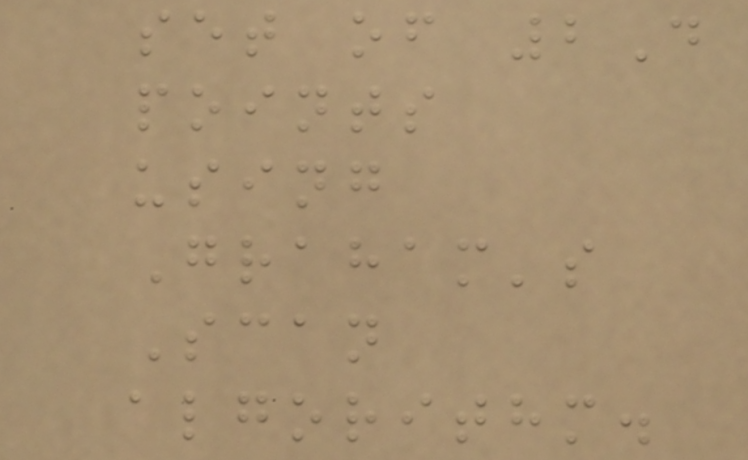set of 2D
points
using
Graham's
Scan
algorithm.
